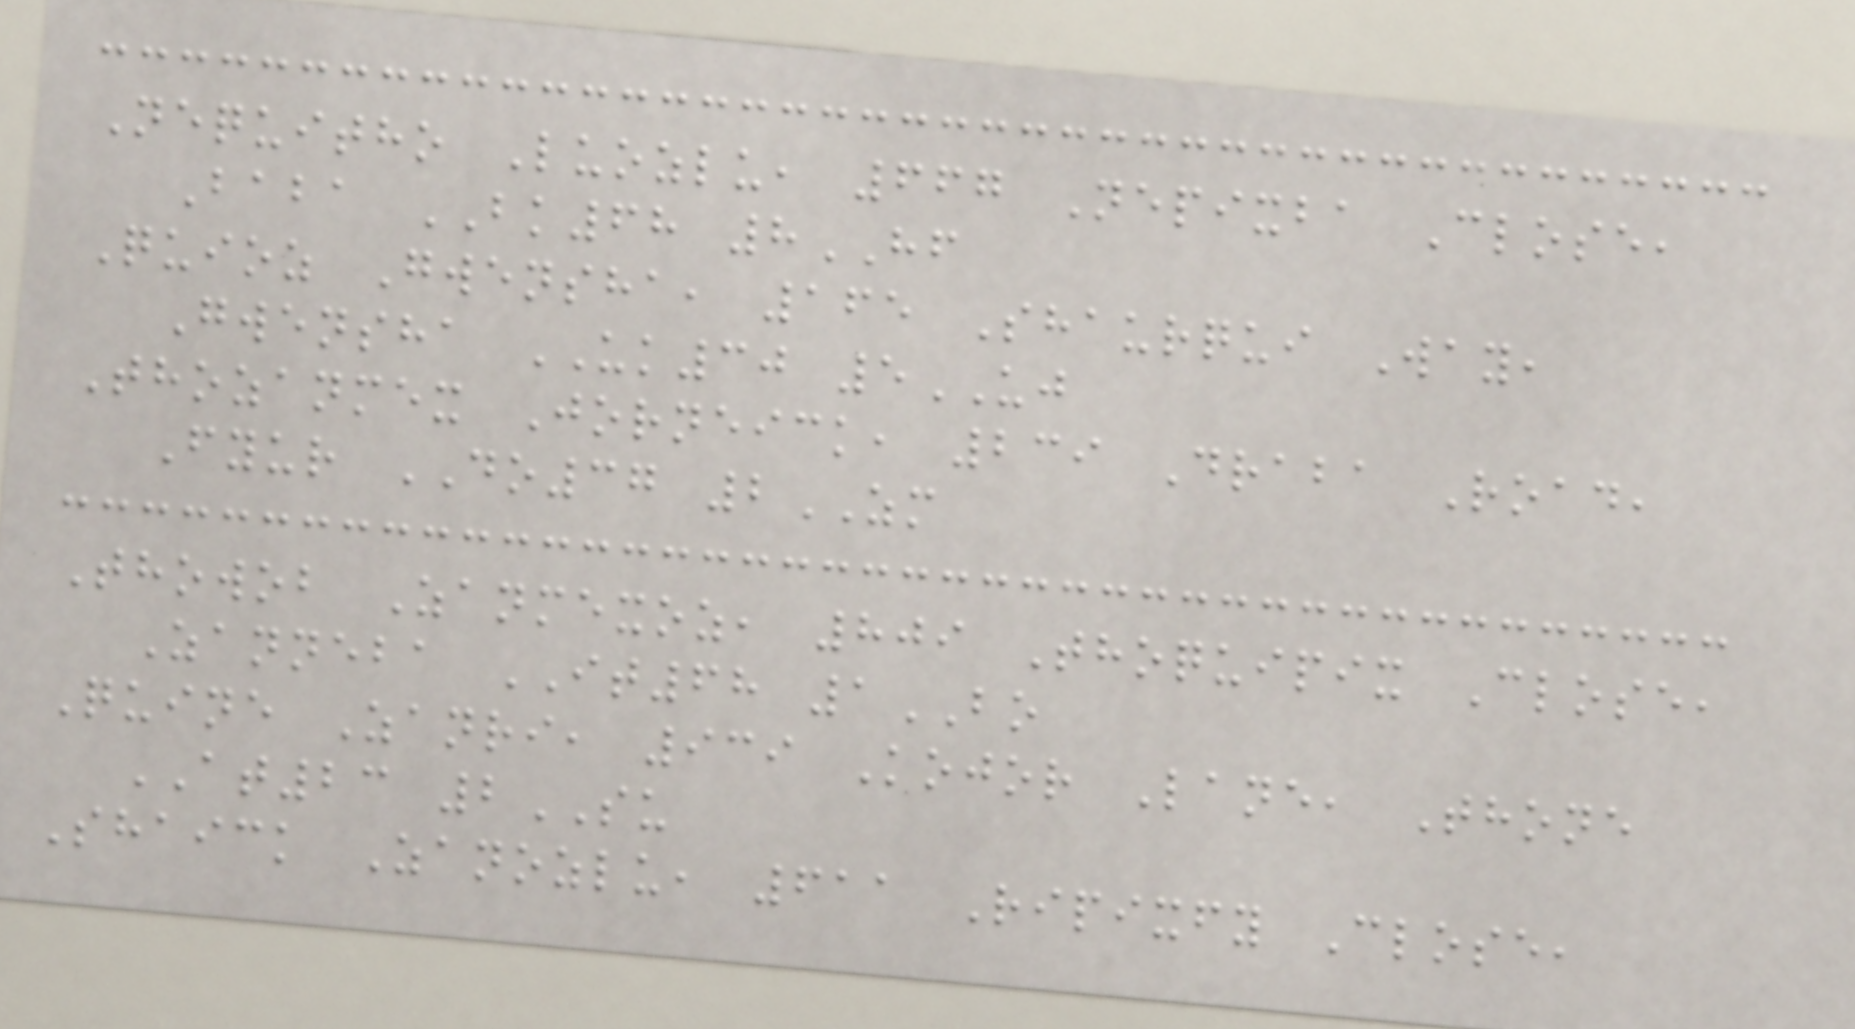Nequitho Luozlu, 667 Nepixba Close,
Baba BK68 8HF
Quioz Gwensha, 165 Shaurqui Way,
Gwensha UK30 5UJ
Thozanmex Jorneick, 239 Draba Road,
Fyur DO37 2ZM
Thowob Zanmexoz, 809 Thoquipix Close,
Zanneba IT68 1BO
Quine Zanri, 939 Kojor Lane, Thone
AT23 2SU
Shaick Zanozlu, 611 Ripixfy Close,
